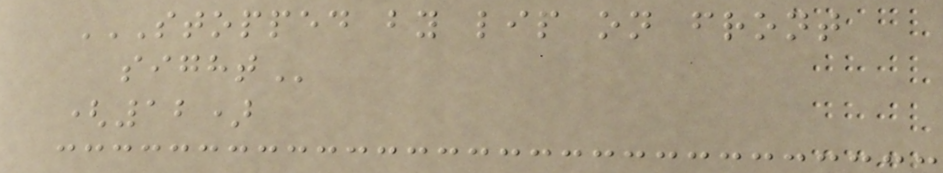STOPPED BY LIP ON FRONT
SIGHT
(12)
